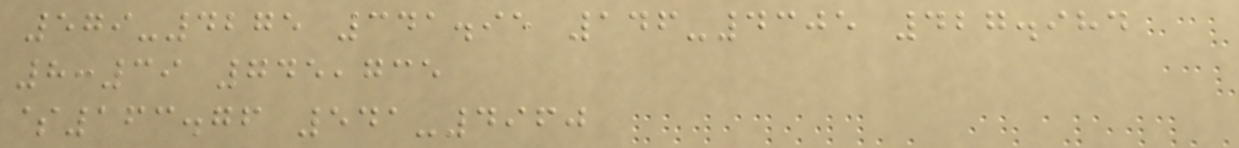579-4275 341.95 146-4305 427.984
8:39 745,735
$163.76 541-4960
